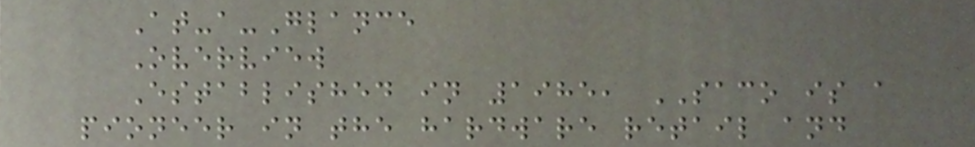At-a-Glance
Overview
Established in 1985, SACO is a
pioneer in the hardware retail and
